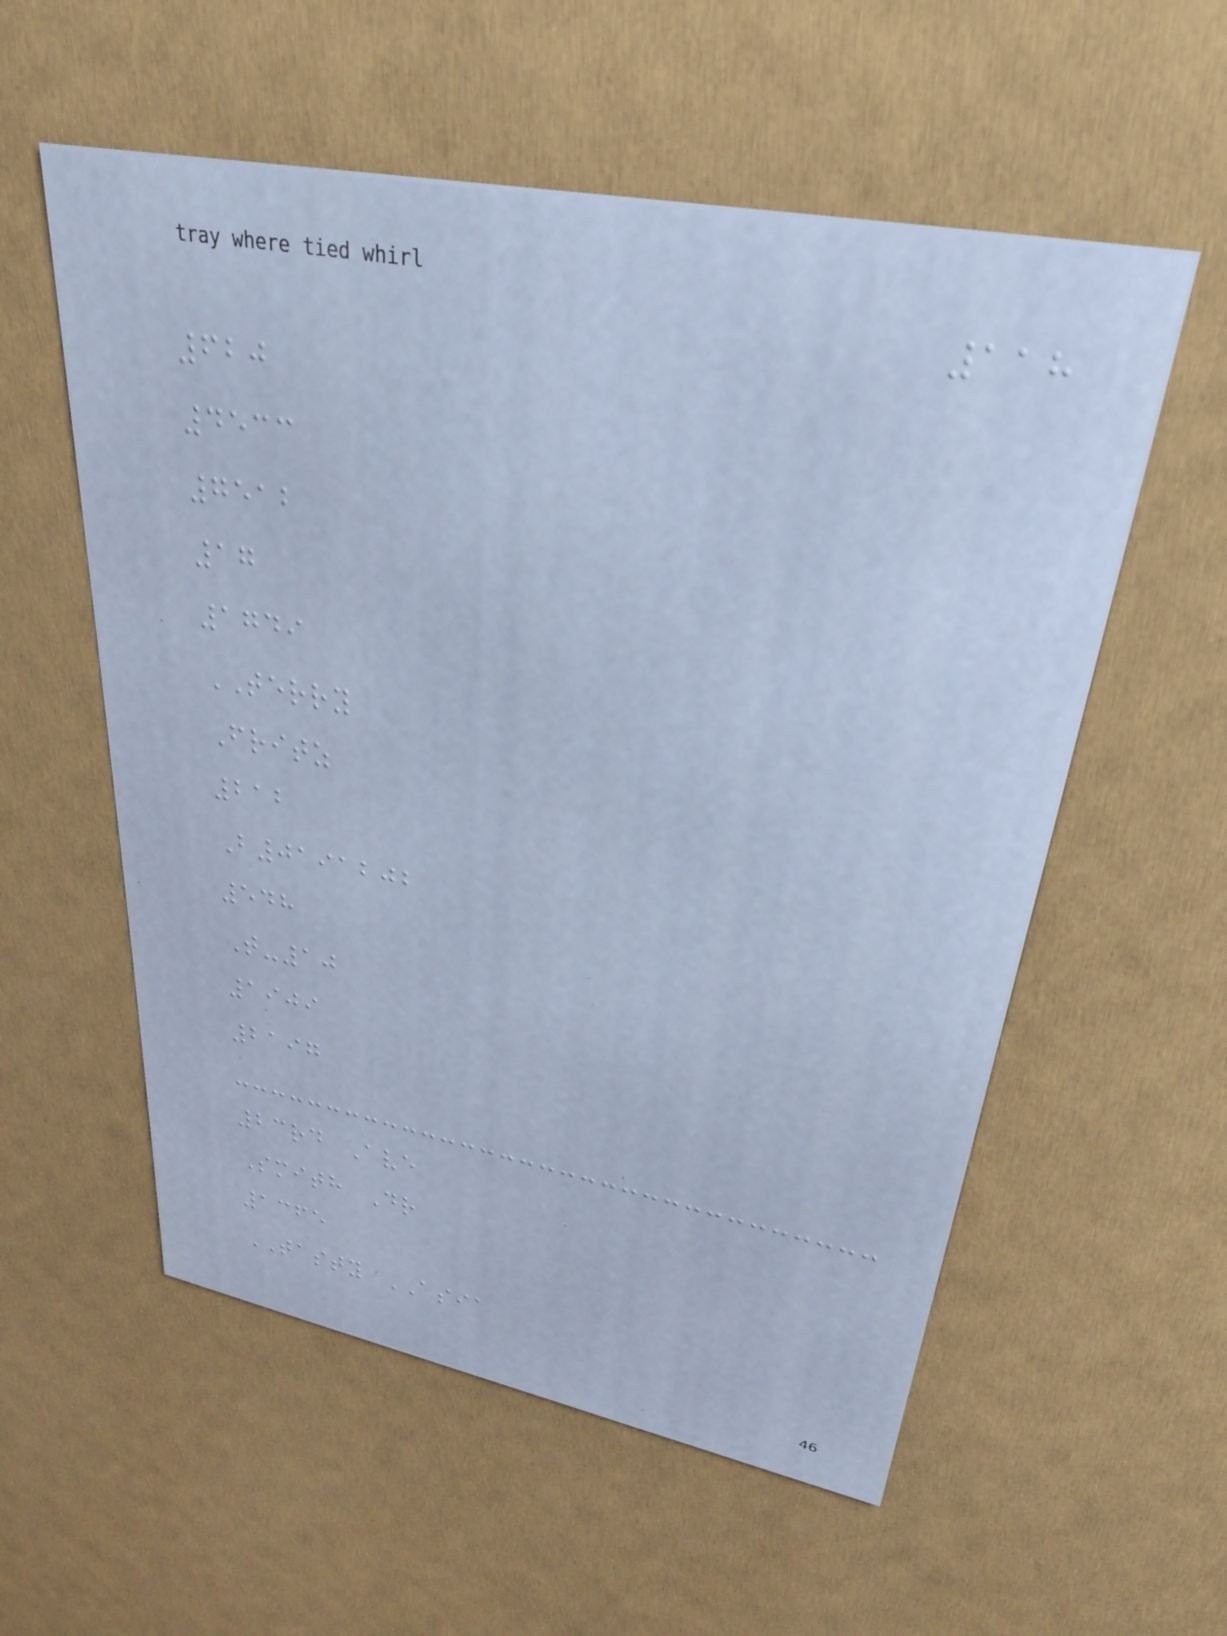118
620
4533
7512
17
1749
TERRY
Fritz
212
B0191202
548
T-10
1909
2197
23rd Ave
Smith Dr
1365
TASTY ASIA
